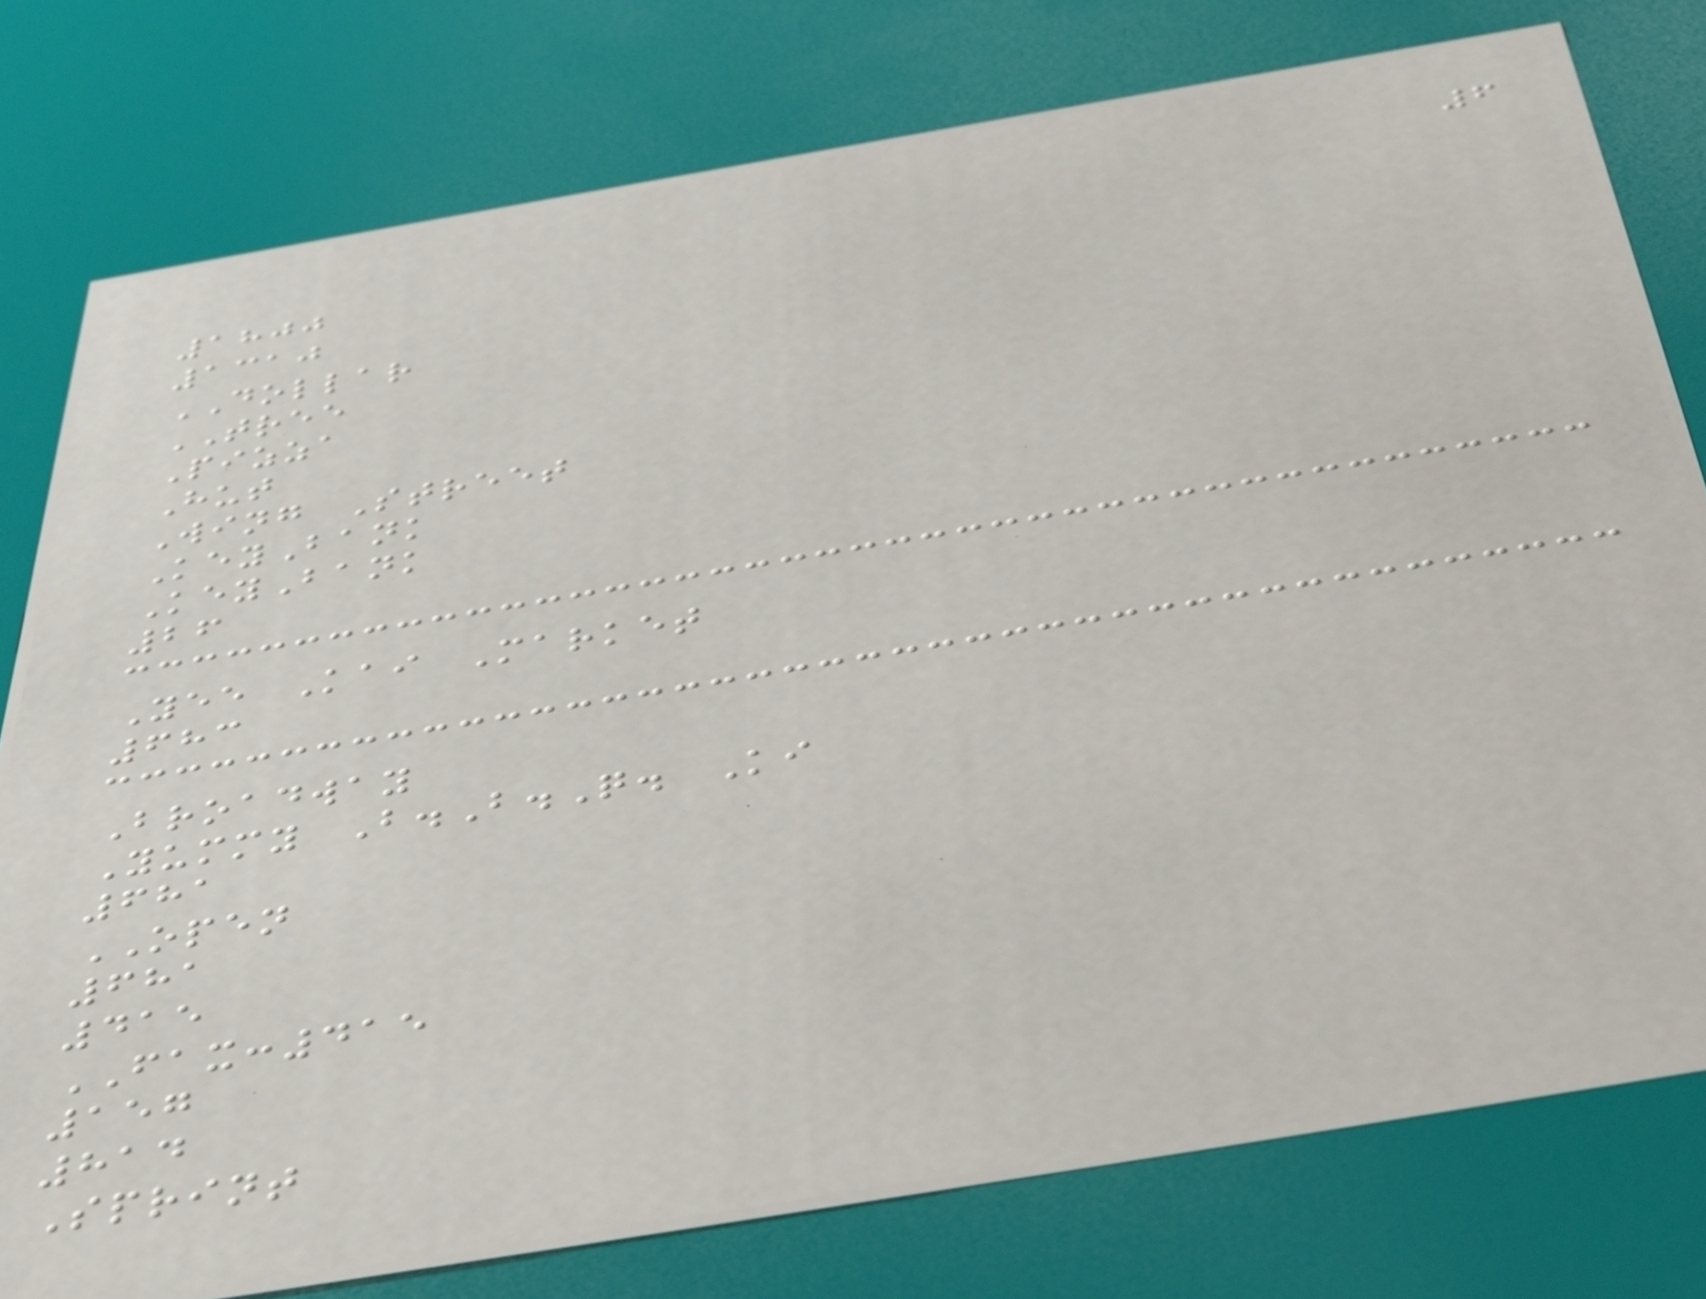6
1800
1310
DOLLAR
TREE
Pizza
Hut
Wing Street
KeyBank
KeyBank
26
Yee Kai Market
683
Broadway
Yummy B.B.Q. Ki
681
OPEN
681
415
FAX:415
157
814
Sprint
